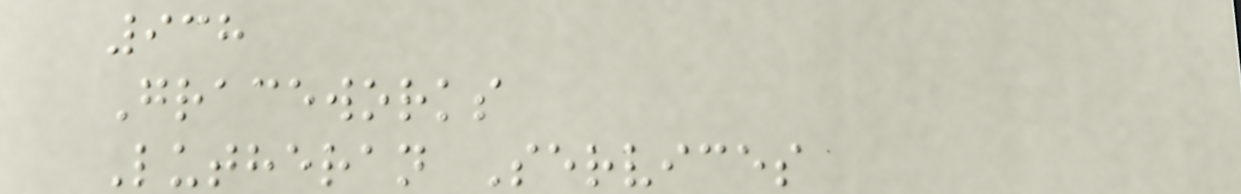938
Graceworks
Lutheran Services
